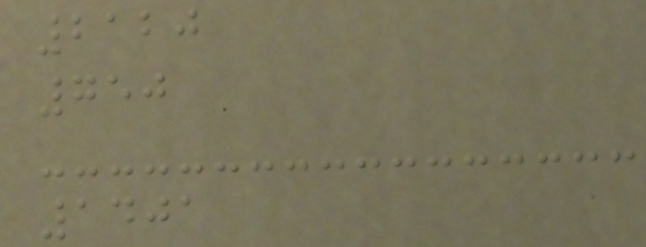2120
750
1401
